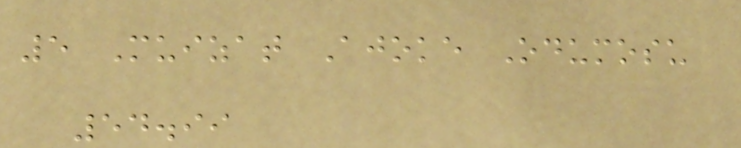5 Muizat Ajoke Odumosu
54.99
